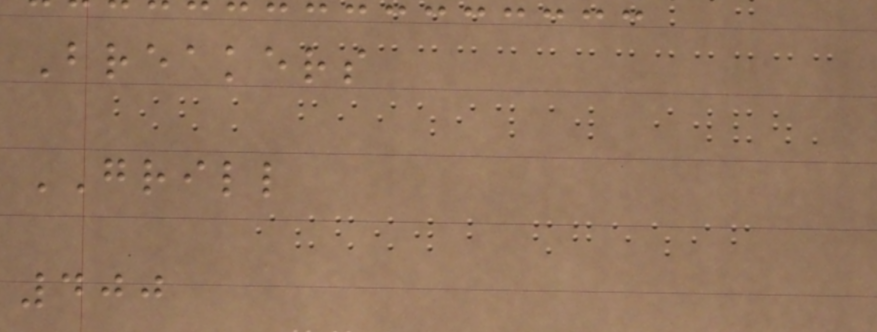Breakers
GRILL
400
